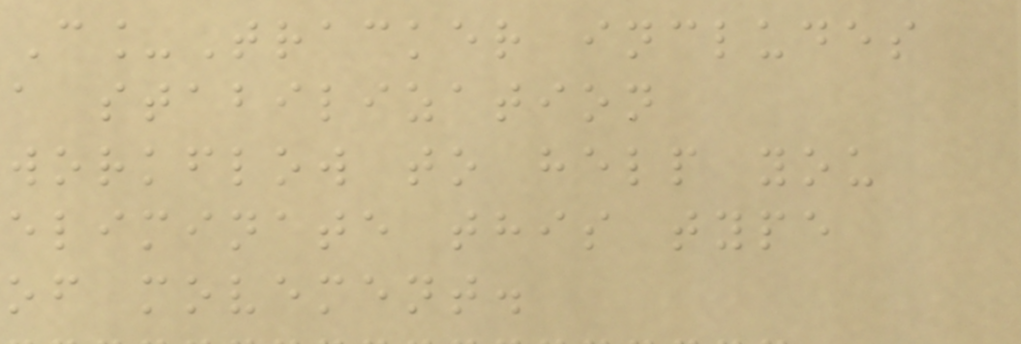C_Tracker includes
a stabilization
workflow to help you
eliminate this type
of movement.
